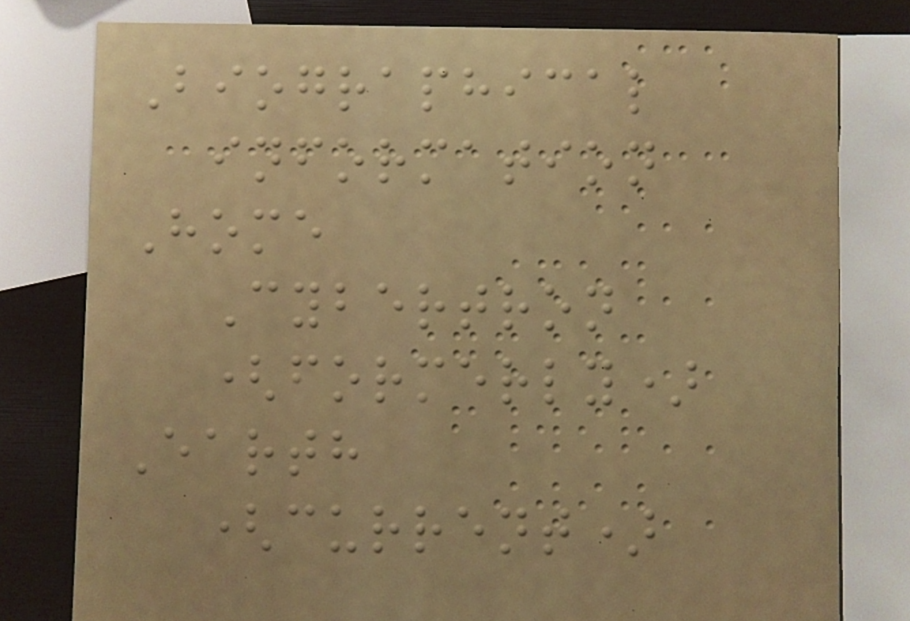Biographical
information
Home
Cybertron
(formerly)
Earth
(current)
